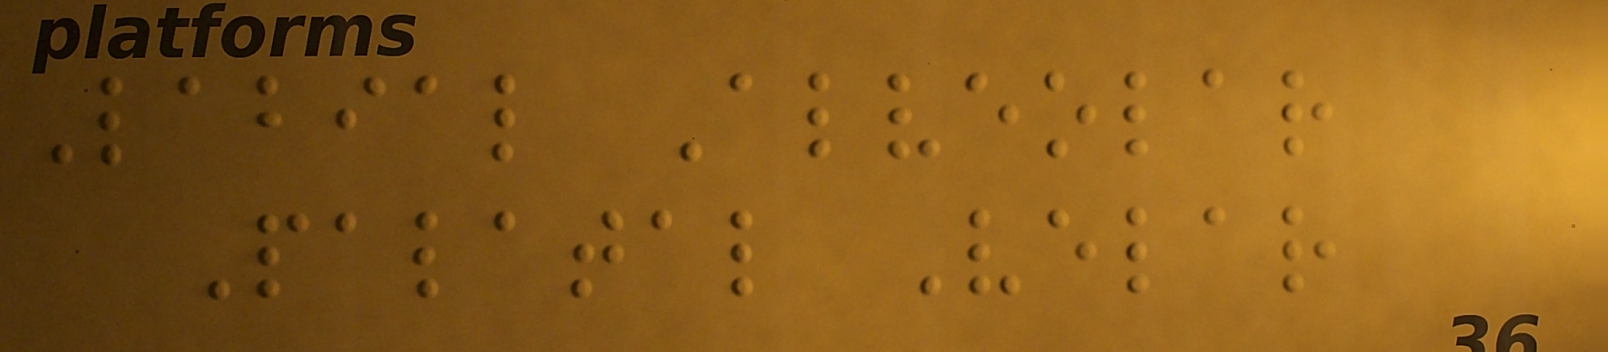Labial Alveolar
Palatal Velar
